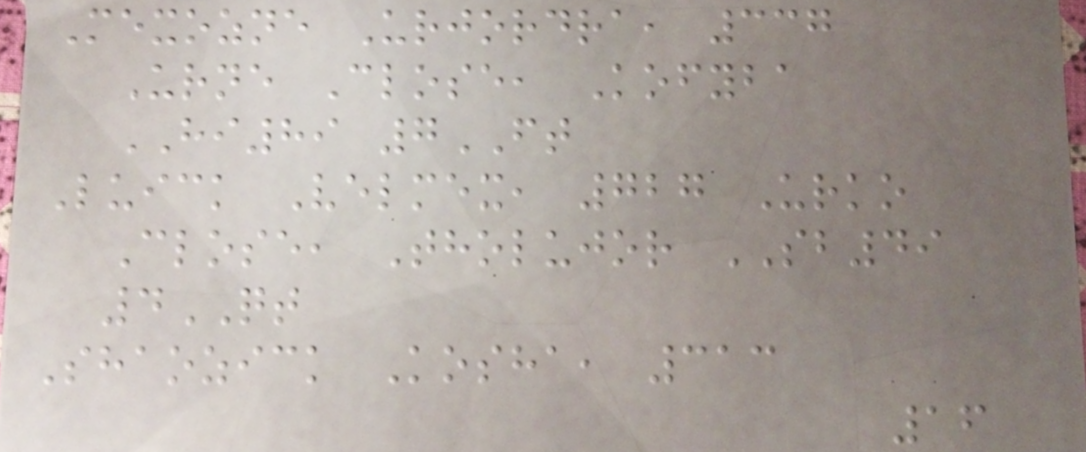Mexozne Urjordra, 337
Urne Close, Kofyba
HI89 7FT
Luick Velmex, 727 Urko
Close, Tholujor SB49
4QT
Shaozick Kosha, 313
16
